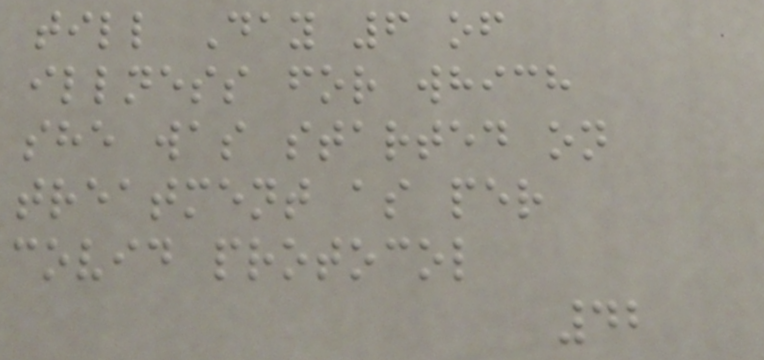till Day 6 of
illness for which
she was started on
treatment as per
covid protocol
42
